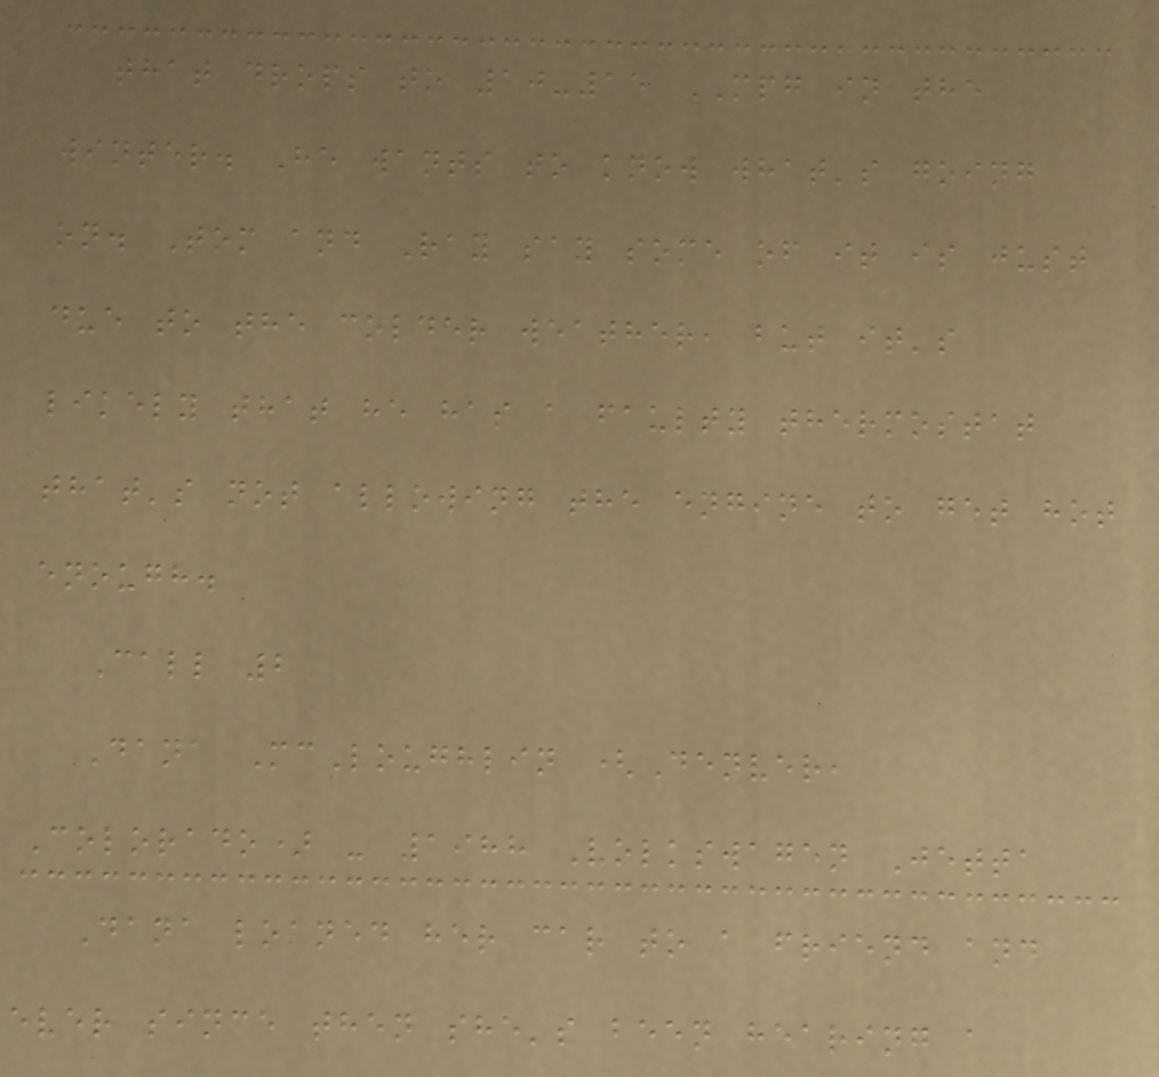that drops to 10-15 MPG in the
winter. He wants to know what's going
on. Tom and Ray say some of it is just
due to the colder weather, but it's
likely that he has a faulty thermostat
that's not allowing the engine to get hot
enough.
Call 2
Dana McLoughlin (Denver,
Colorado) - 1988 Volkswagen Jetta
Dana loaned her car to a friend and
ever since then she's been hearing a
